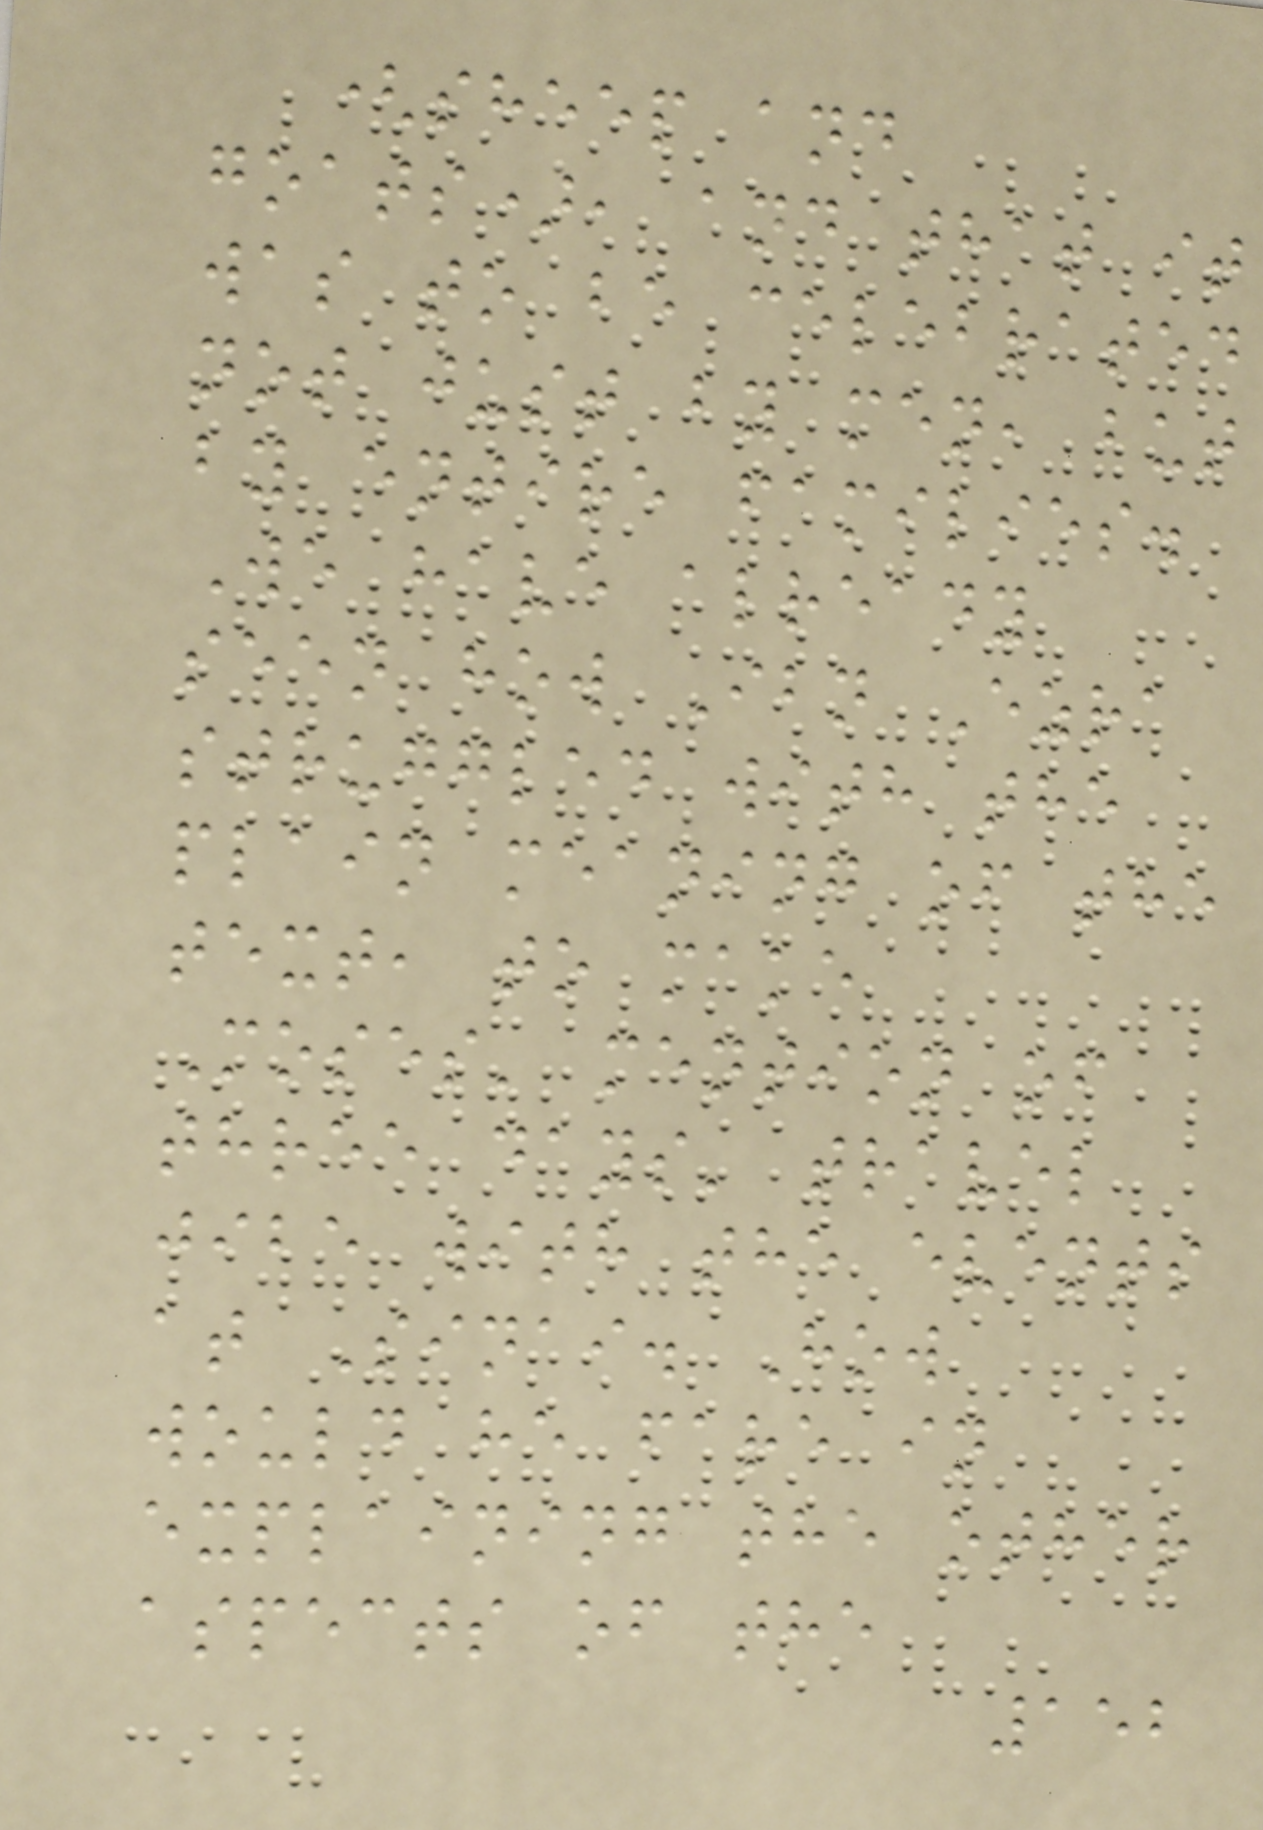(sheep and
goats), and that it
was to be celebrated
not just by men, but
by entire families.
We have already
seen how Ibn Ezra
struggled with the
plain meaning of the
text, to make
Moses' mention of
three days' travel
jibe with the events
at Sinai. How
would he fare in
explaining the other
aspects of the
152
